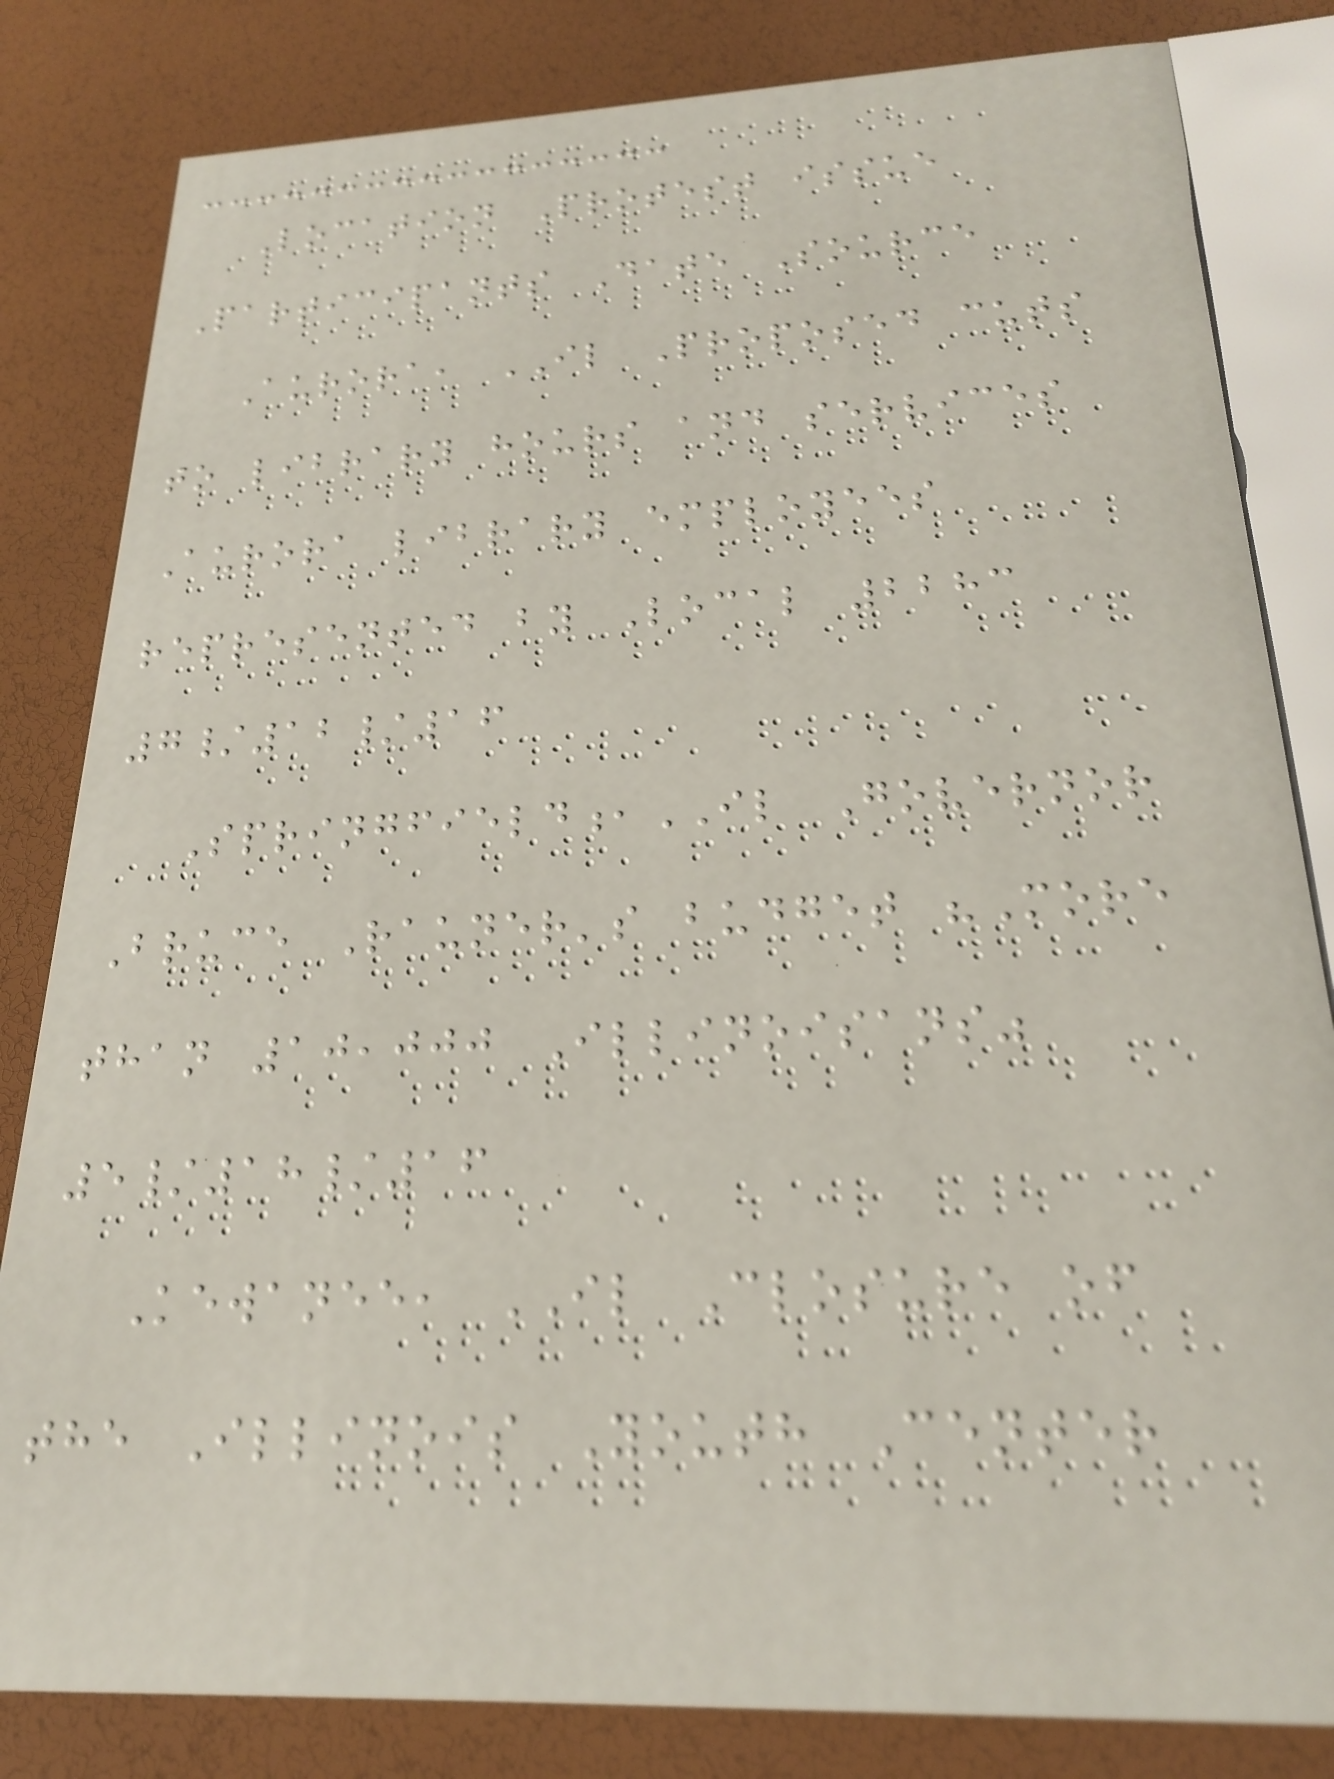Location Protest issue
Participants Date Source
Aurora, IL Proposed cuts
to library hours and services
Aurora library employees
represented by Local 2283
7/12/16
Springfield,IL Governor
Bruce Rauner's budget "More
than 10,000 Illinoisans"
5/18/16
Kewanee, IL Closure of
the Illinois Youth Center
